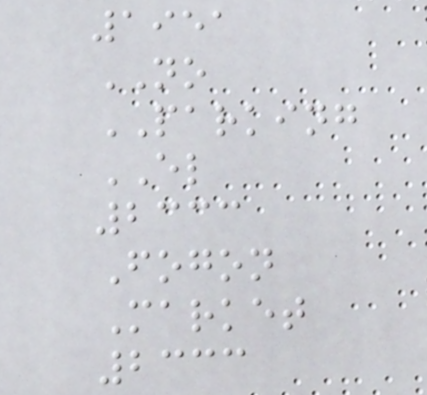1951
NO
PARKING
EL
2333
Fogon
Market
2333
